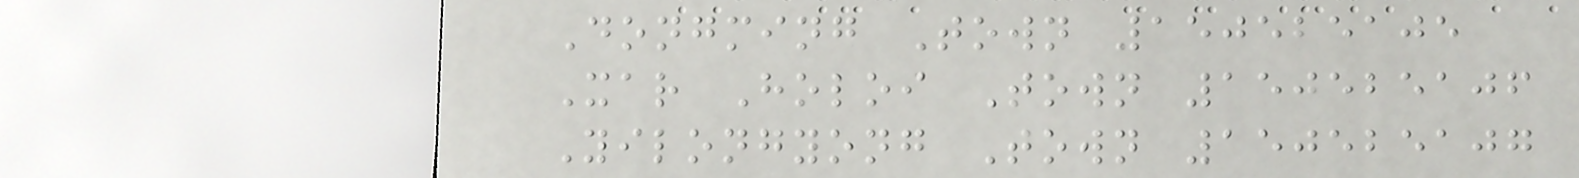Dongming Town 150525105
Xar Holoi Town 150525106
Yilongyong Town 150525107
